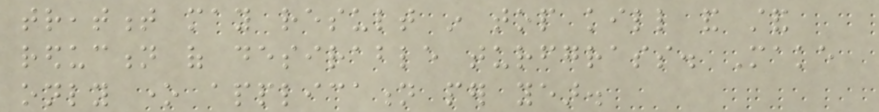treatment may result in top kill and stand
reduction of desirable turfgrass. Make
only one application per year.
